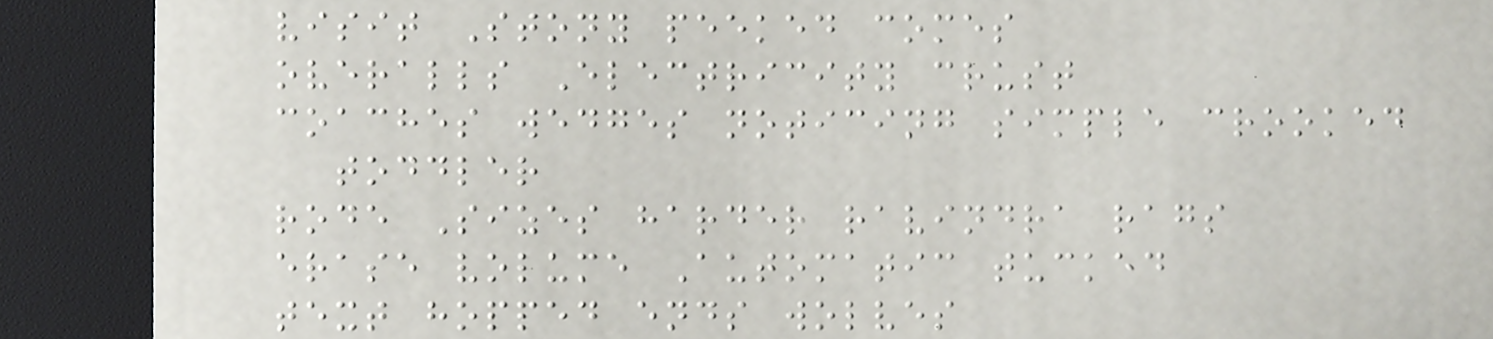visit Stony peeked comes
overalls Electricity crust
coaches wedges noticing simple crooked
toddler
rode Sizes harder ravindra rags
erase volume Automatic tucked
text hopped ends wolves
